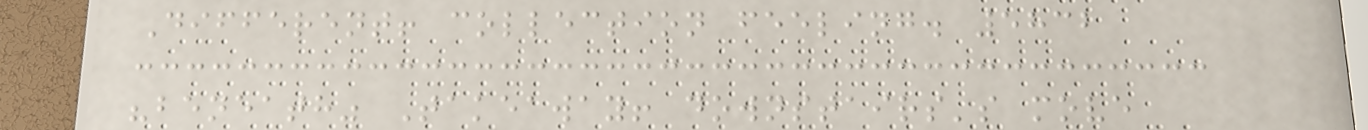Different! collection feeling. 5832
"beneath" Takeaway! downstairs's move
